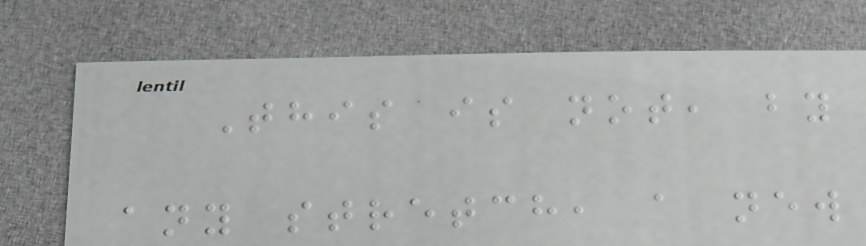This is not, by
any stretch, a new
